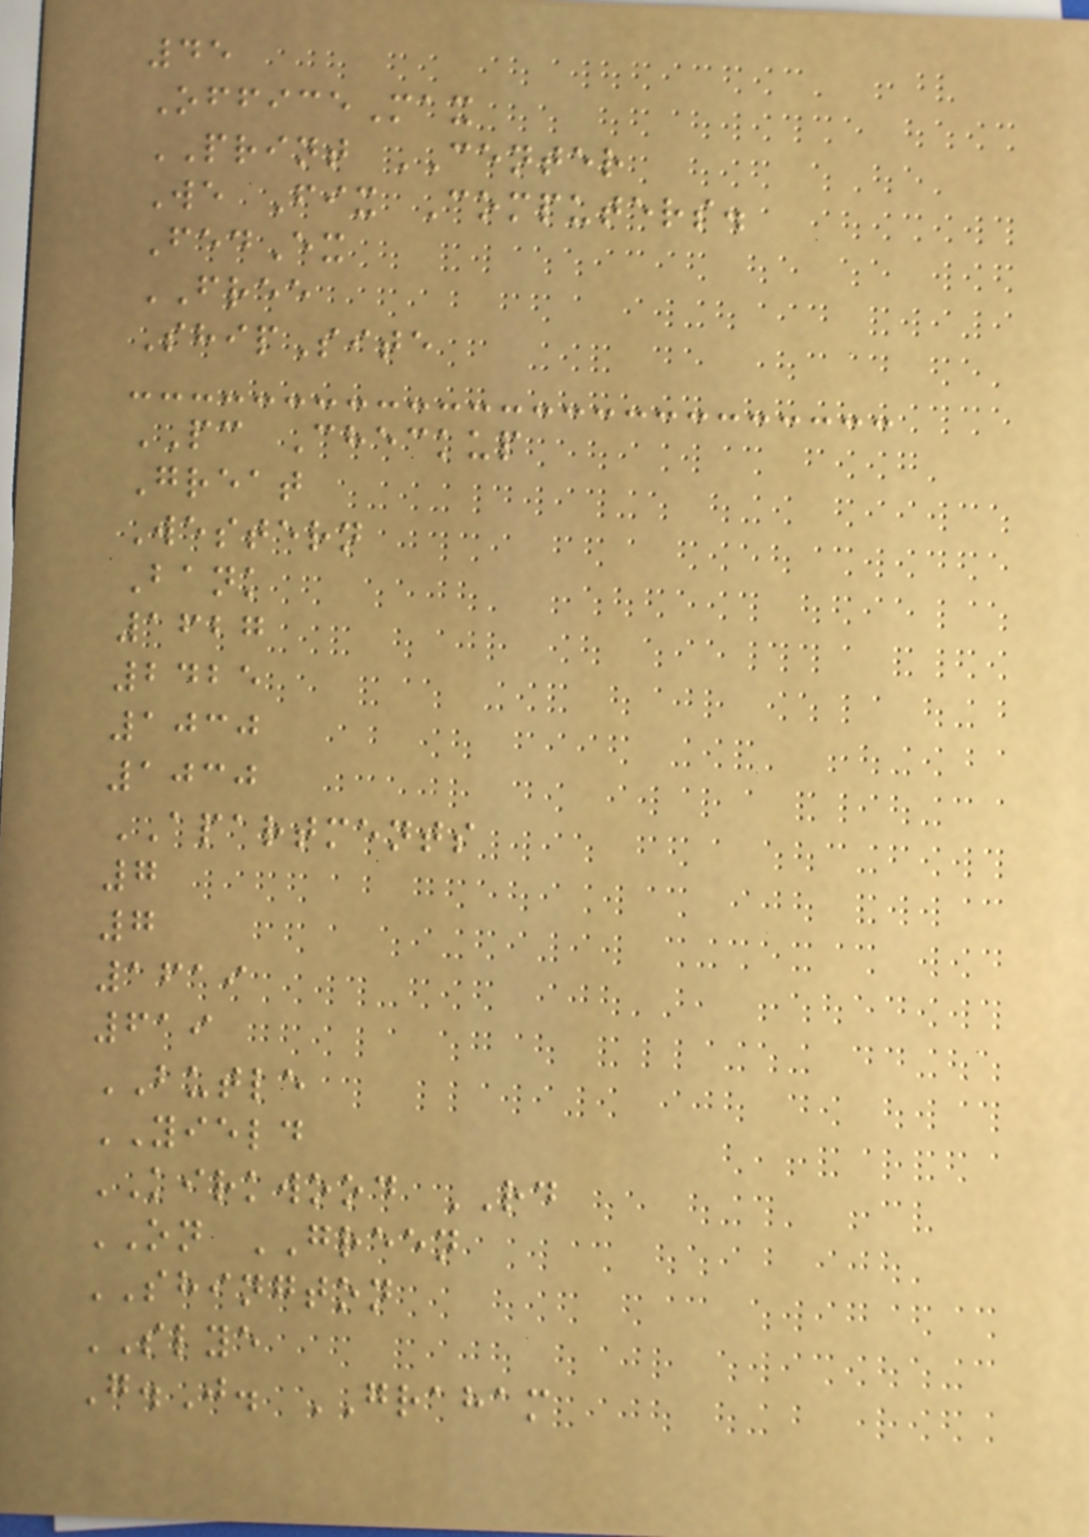45
OfficeMax
PRINT CENTER
We Fix Computers.
FedEx
FREE
ShipSite
PC Checkup
Great
Western
Bank
1627
2425
1030
1030
APARTMENTS
7
7
1619
619
BUTLE
YIELD
KIRKWOOD RD
ON GREEN
SHINGTON
SLYE
G.J. GRAHAM
